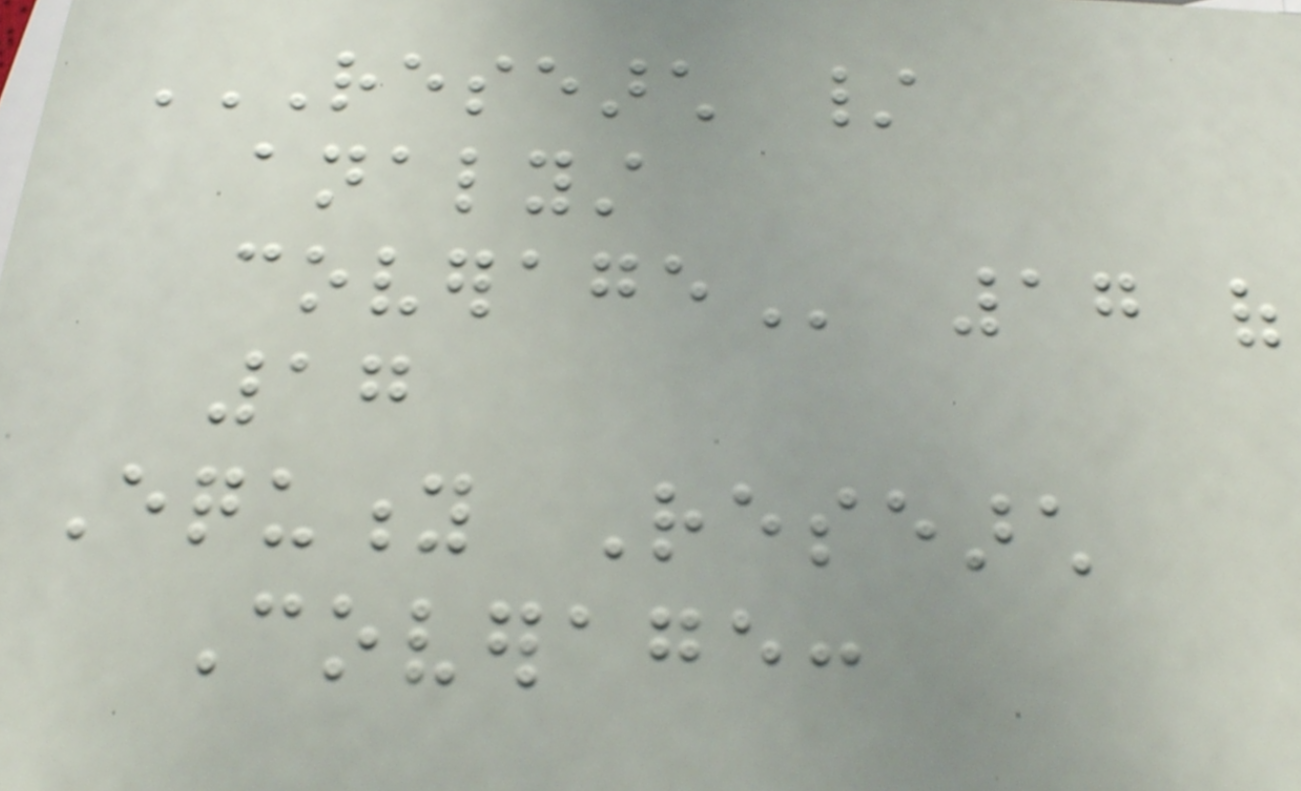RESEARCH /
ANALYST
COVERAGE 17 of
17
Equity Research
Coverage:
